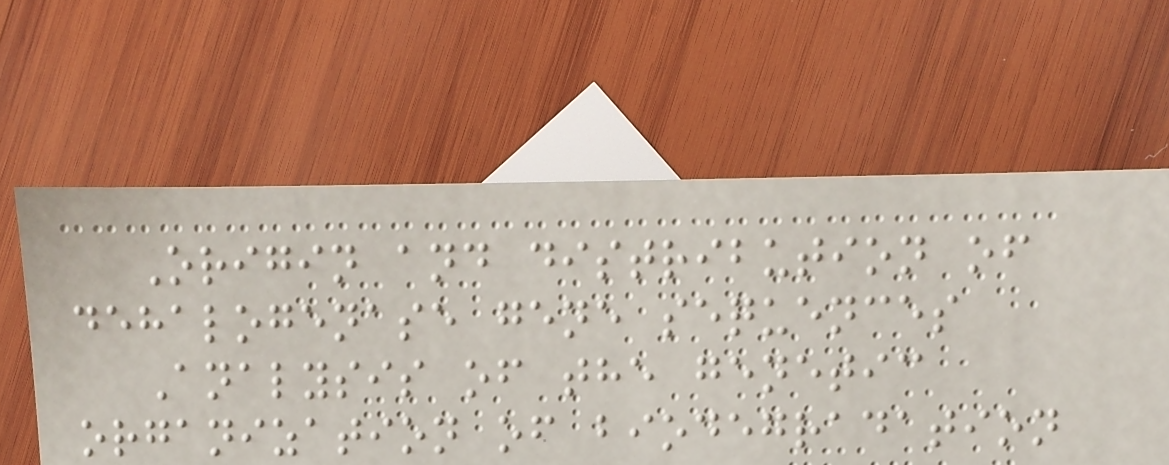Origin and distribution of
dehalogenase gene sequences
Analysis of the genetic
organization of biodegradation
